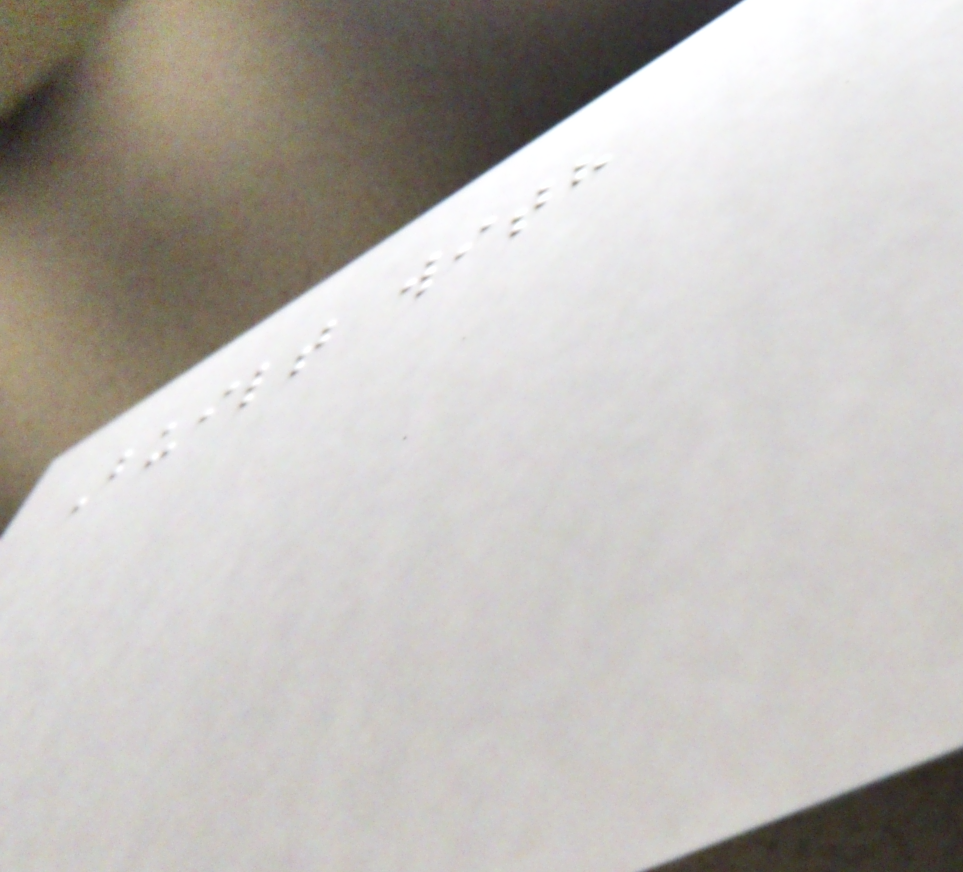Built with
